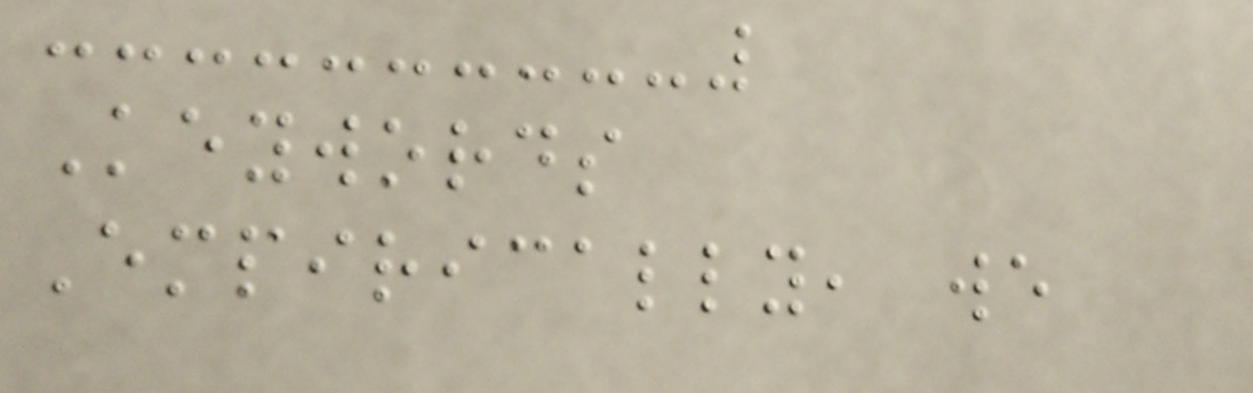Keywords
Empirically, we
